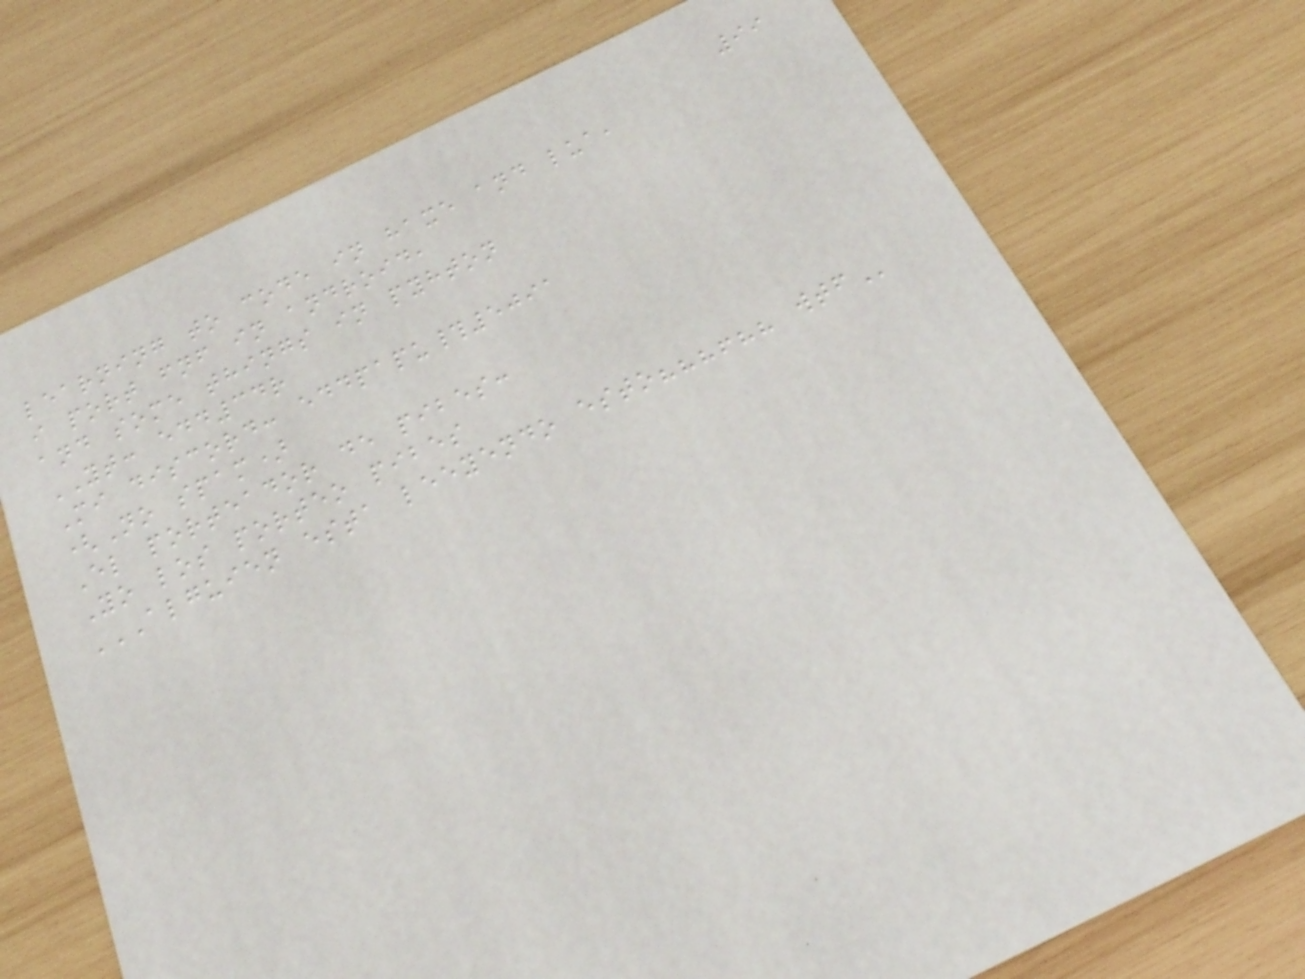99
learning to code in haxe and lua,
i port fnf in android,
and some things in pyhton
YT: edd34r
Mi discord: eddpapu#5091
(No spam)
El porteador de pibes:
Yo los porteo pibes
ALGUIEN ESTA LEEYENDO ESTO???!?? WTF
